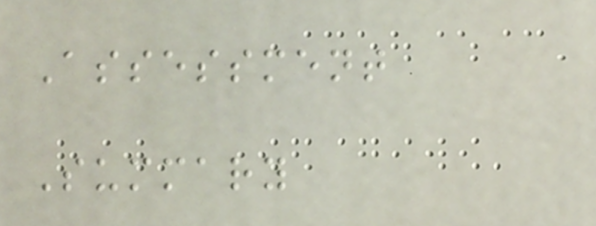Assessment
Summary
